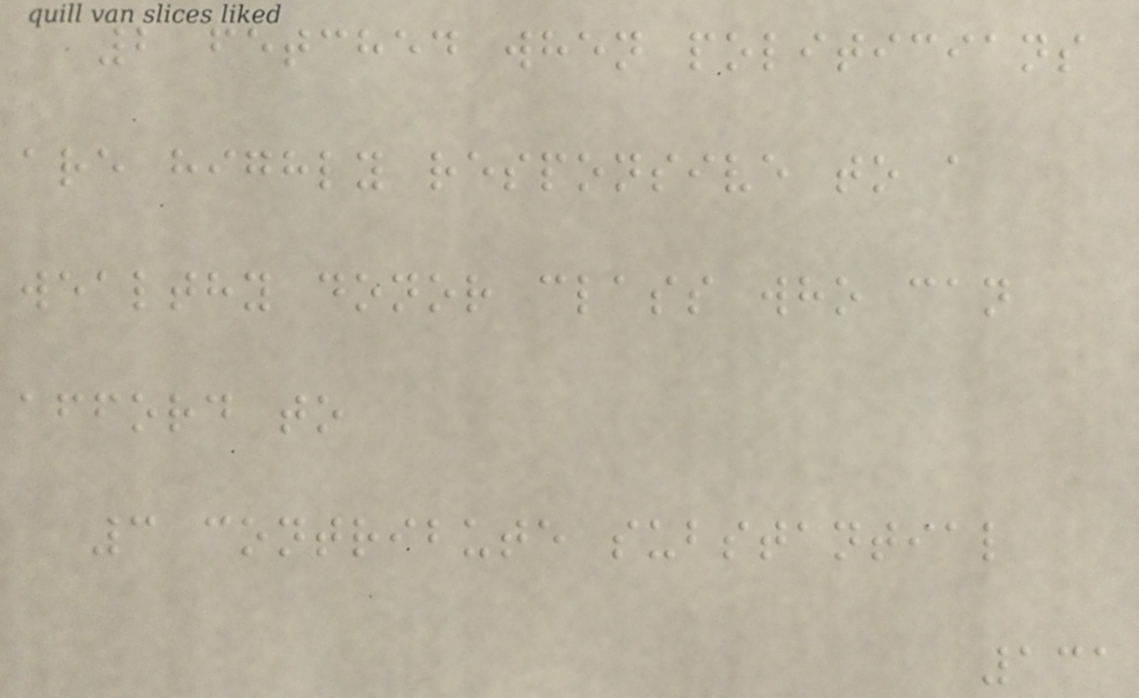2 fetched when politicians
are highly responsive to a
wealthy donor class who can
afford to
3 contribute substantial
131
